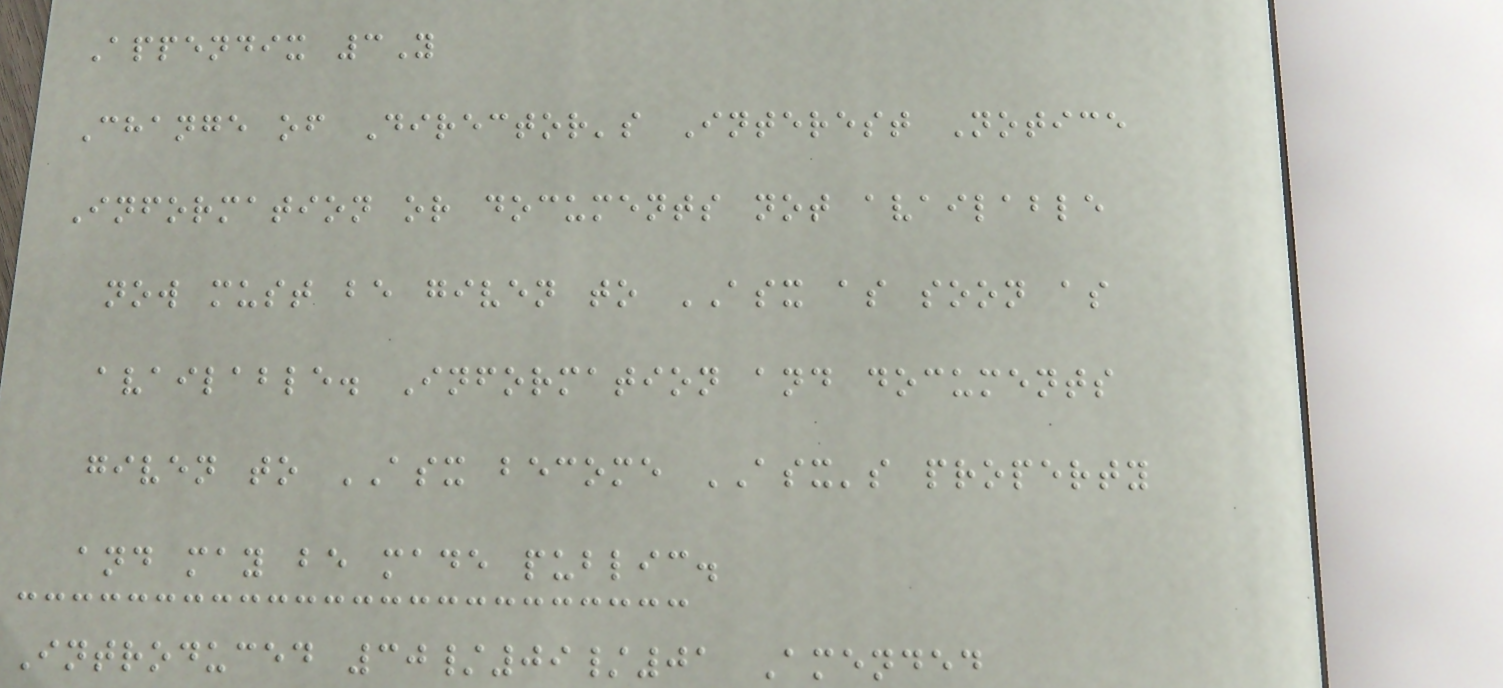Appendix 3Y
Change of Director's Interest Notice
Information or documents not available
now must be given to ASX as soon as
available. Information and documents
given to ASX become ASX's property
and may be made public.
Introduced 30/09/01 Amended
